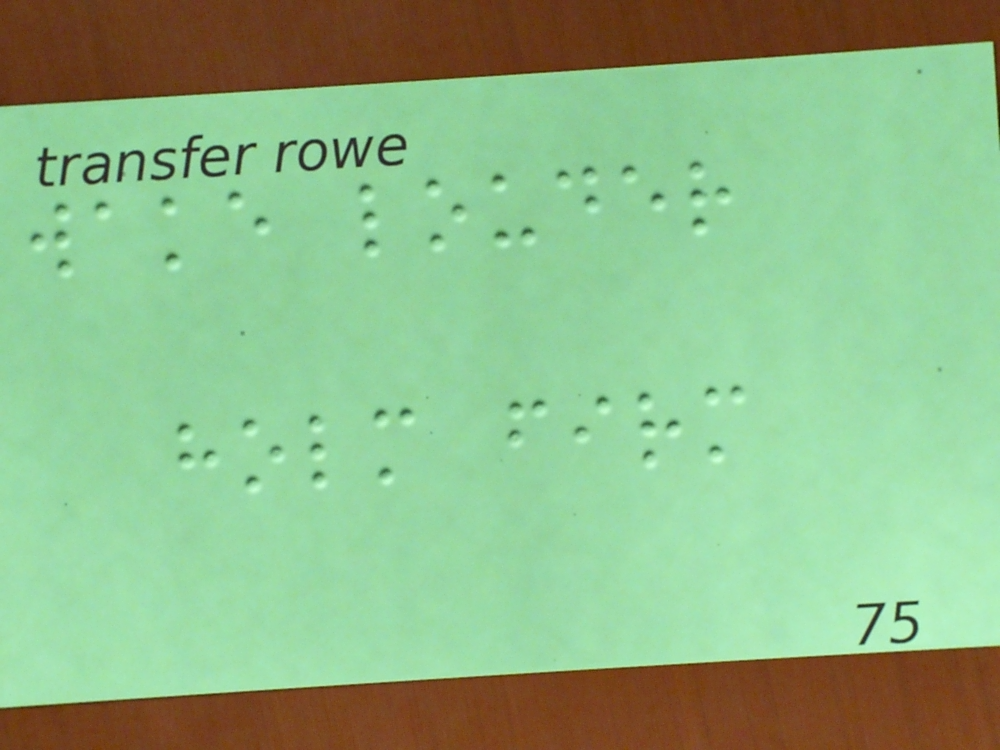wake louder
holm firm
